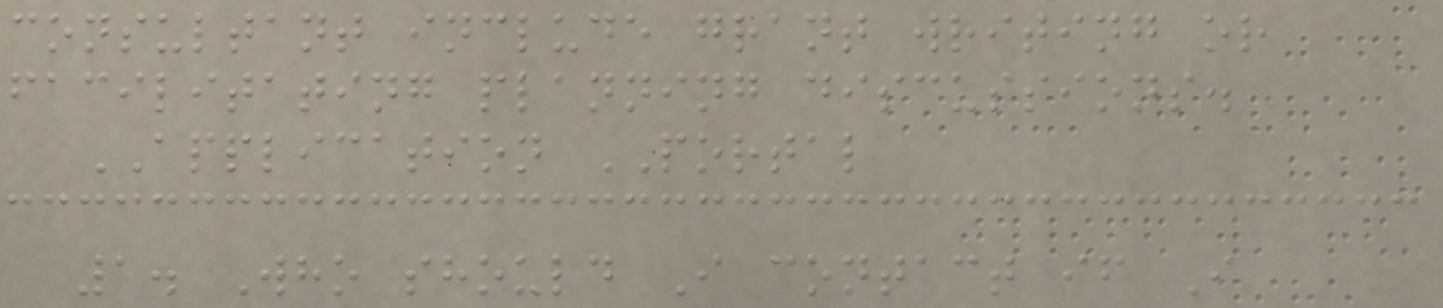consultant include grant writing or
facilitating planning discussions.
APPLICATION PORTAL
1. Who should I contact if I
